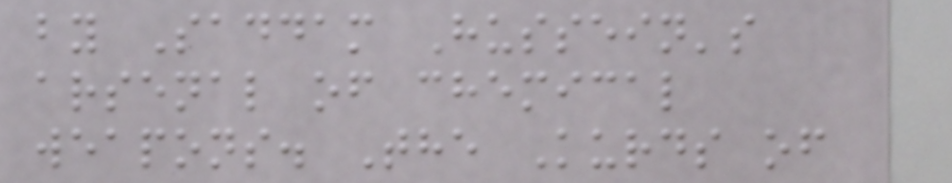by Saddam Hussein's
arsenal of chemical
weapons. The Kurds of
